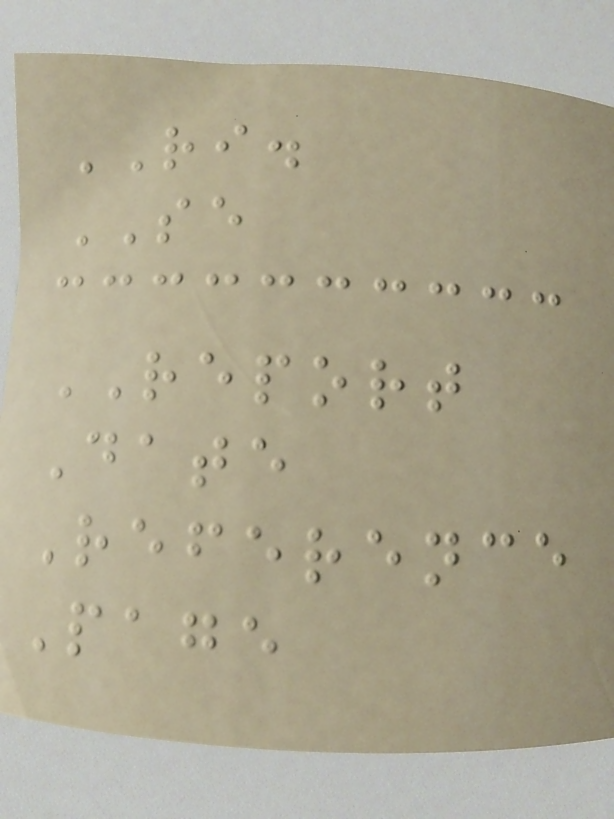RI.
SE
REPORT
Date
Reference
Page
